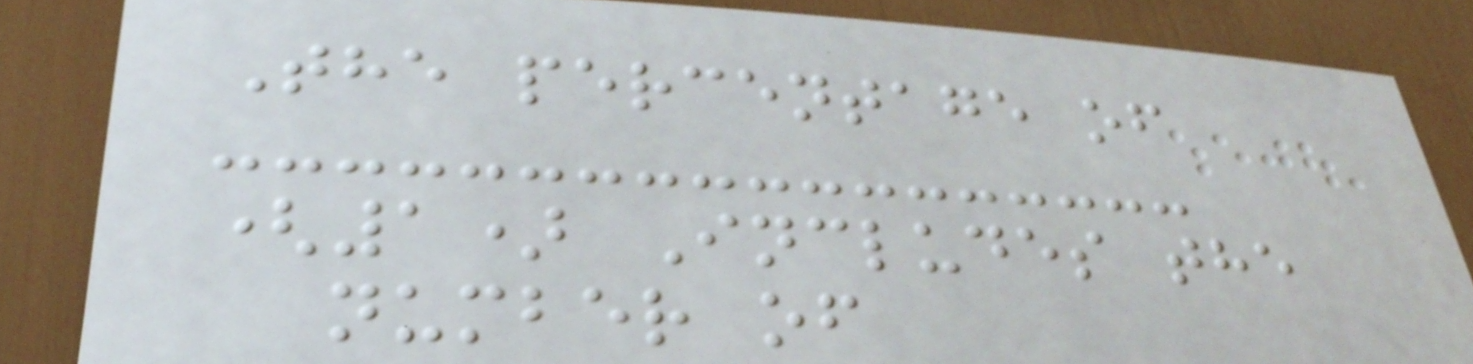The percentage of
(1) Includes the
number of
